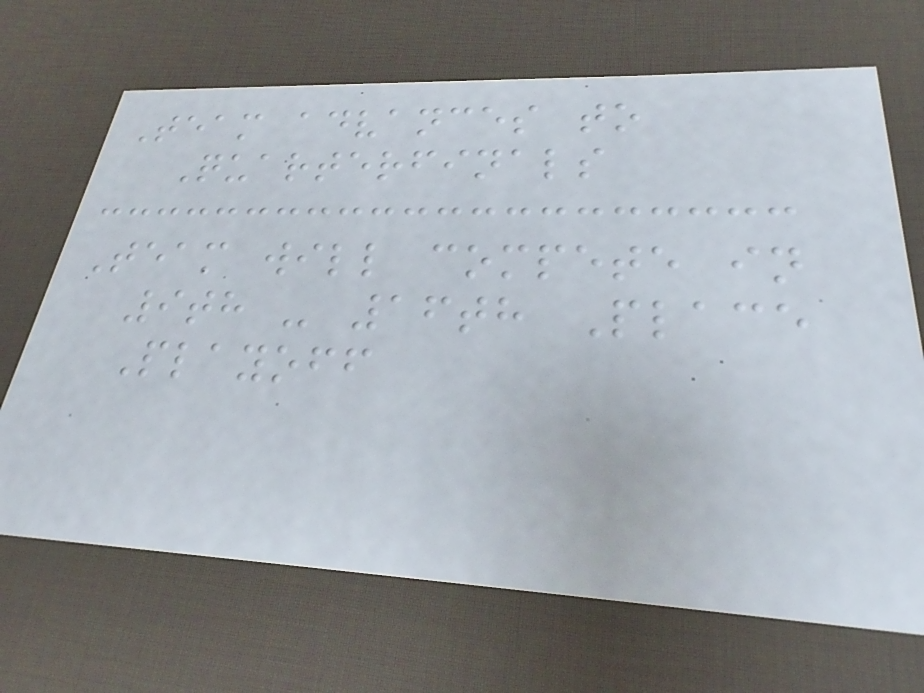Team advances to
Quarterfinals
Team will compete in
9th - 16th Place
Playoff
